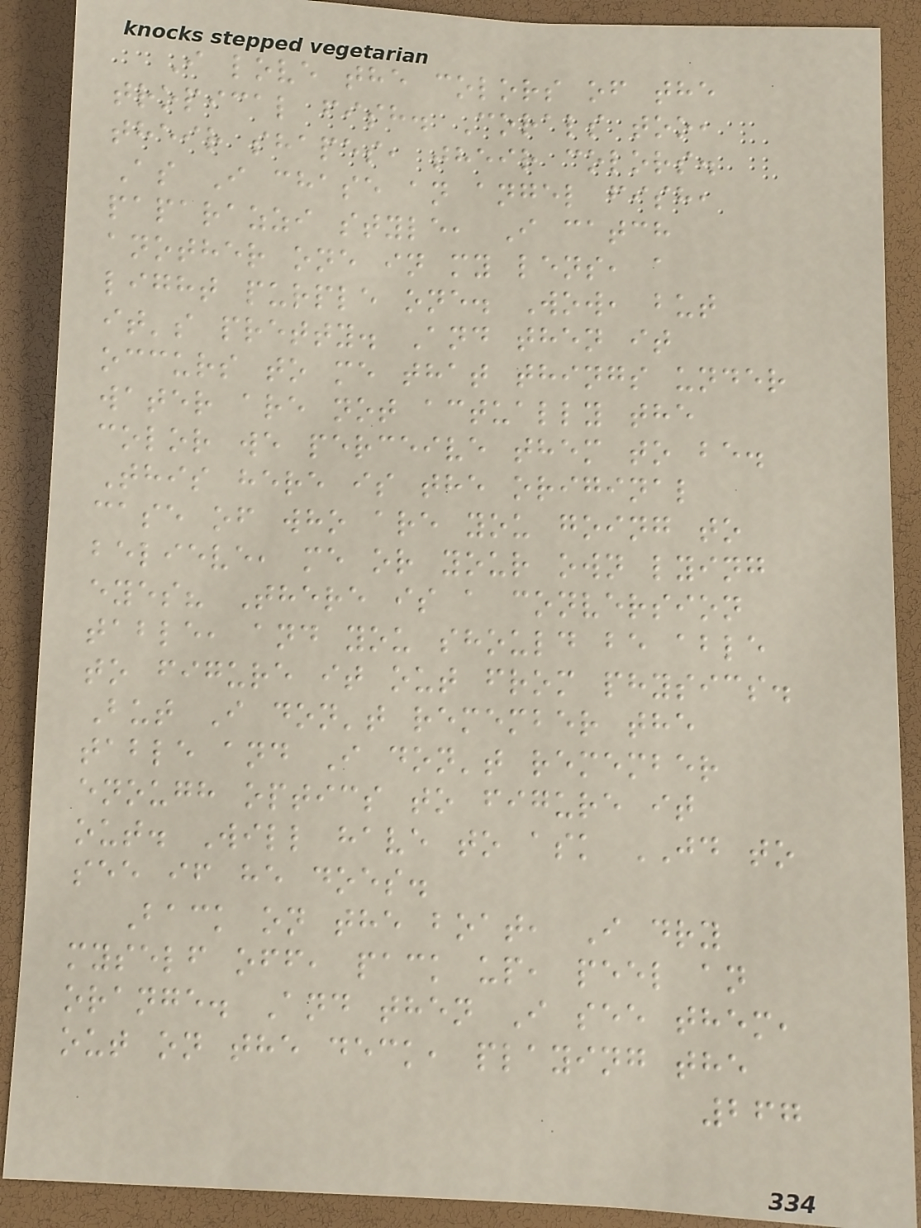I love the colors of the
tropical fish. Corals too,
their shapes, their colors.
As I chase an angel fish,
paparazzi style, I catch
another one in my lens, a
light purple one. Wow, but
it's pretty. And then it
occurs to me that things under
water are not actually the
color we perceive them to be.
This here is the original
case of who are you going to
believe, me or your own lying
eyes? There is a conversion
table, and you should be able
to figure it out from physics.
But I don't remember the
table and I don't remember
enough optics to figure it
out. Will have to ask JD to
see if he does.
Back on the boat, I dry
myself off, pack up, peel an
orange. And then I see them,
out on the deck, playing the
267
